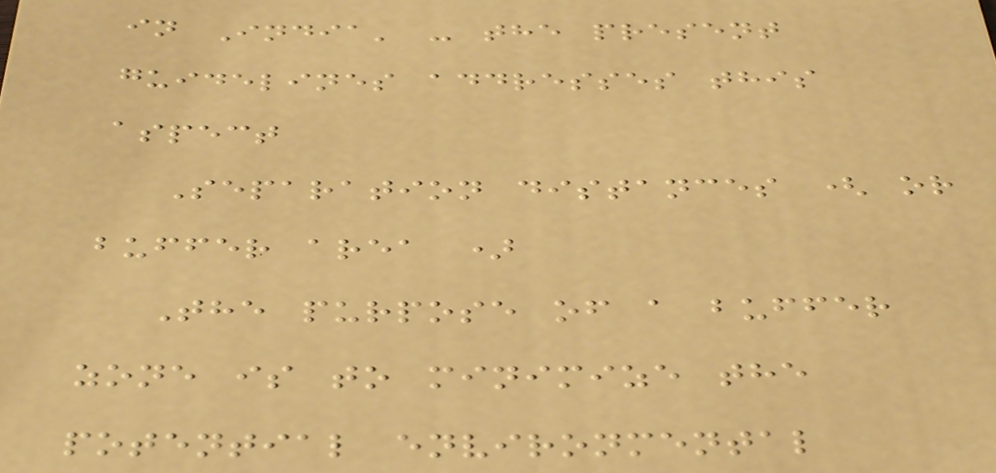in India' - the present
guidelines addresses this
aspect
Separation distances ( or
buffer area )
The purpose of a buffer
zone is to minimize the
potential environmental
